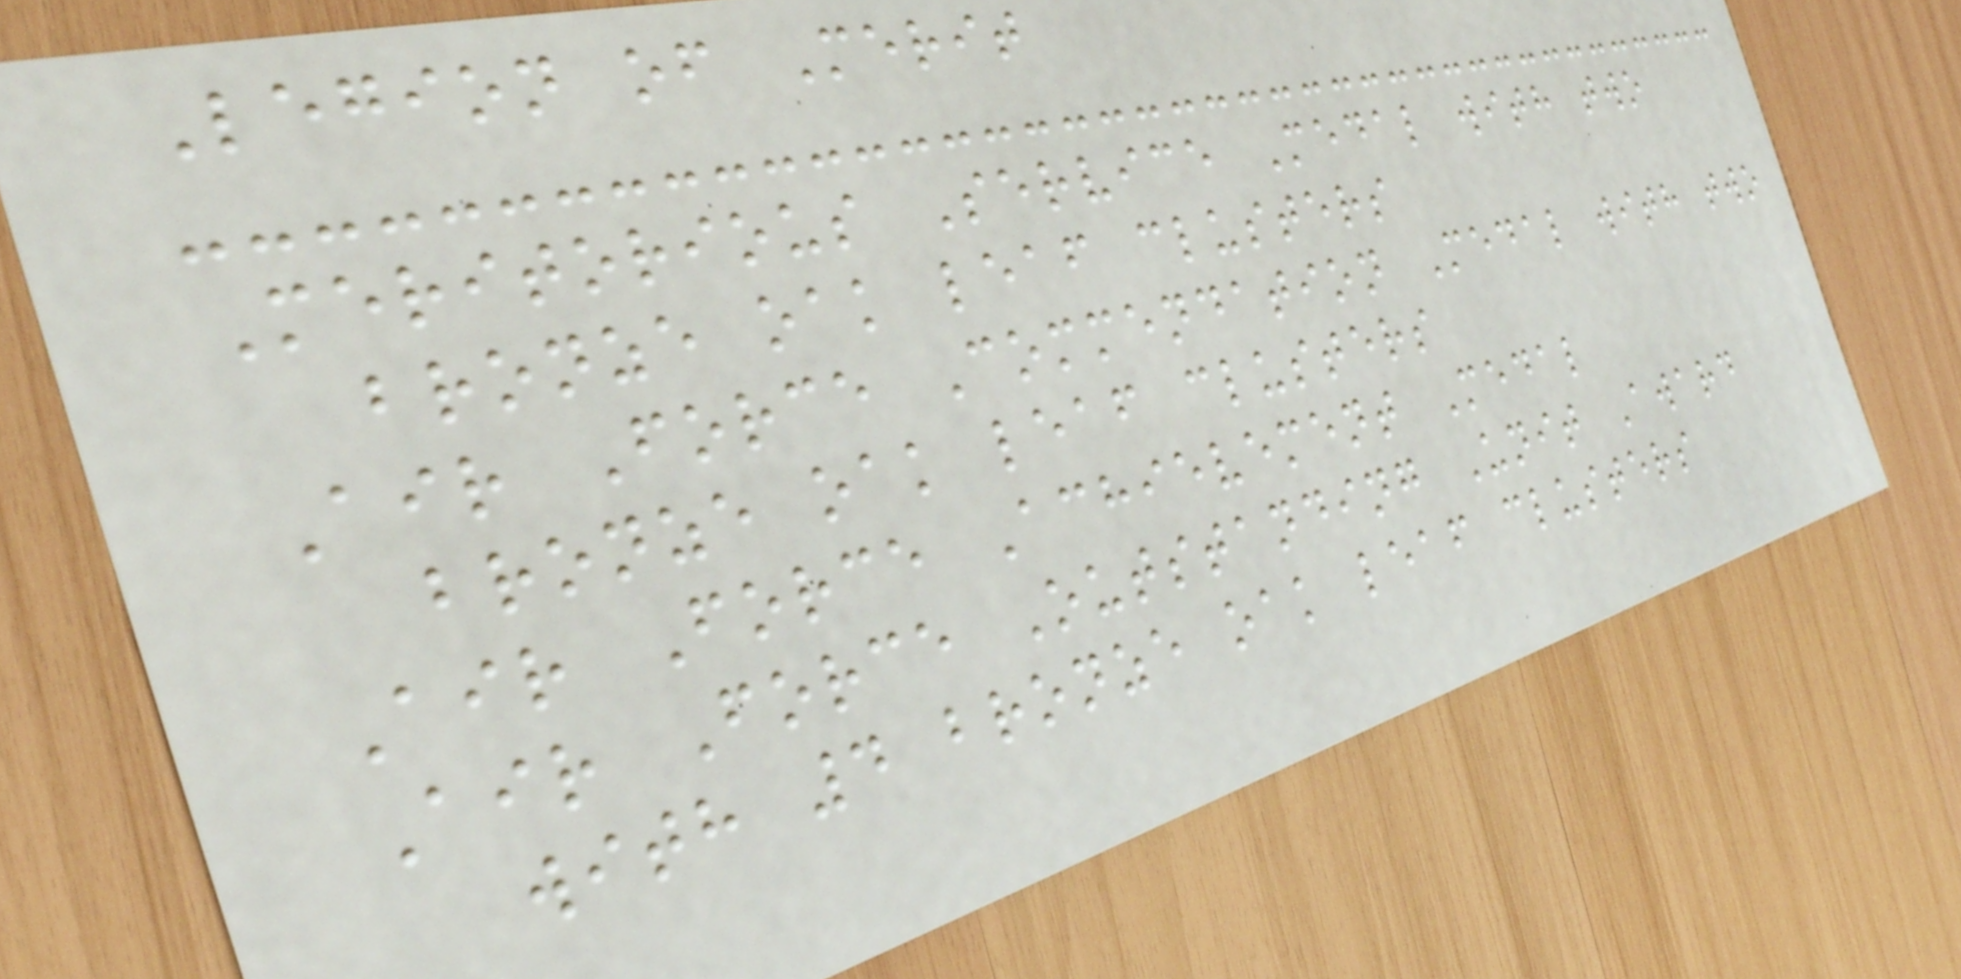Legion of Merit
Meritorious Service Medal with two
bronze oak leaf clusters
Air Force Commendation Medal with two
bronze oak leaf clusters
Air Force Achievement Medal
Air Force Outstanding Unit Award
with 4 bronze oak leaf clusters
